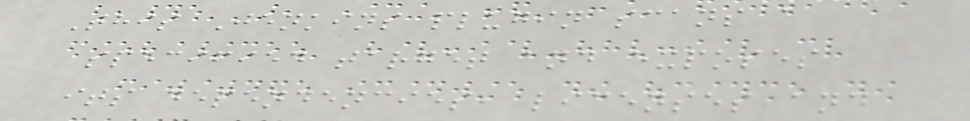This Jenkins plugin scans a
specified target and exposes
its dependencies, licenses and
